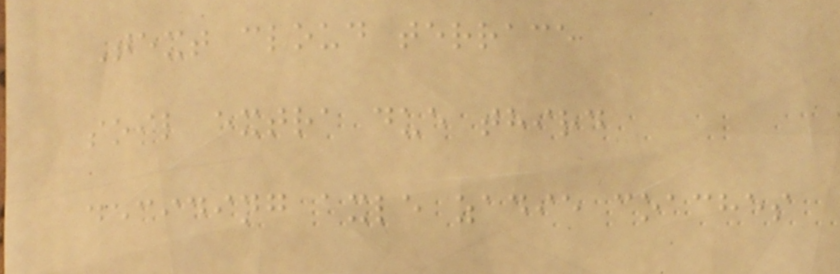Text cloud terrace
soil extra due third
deciding axle zadie coaches
